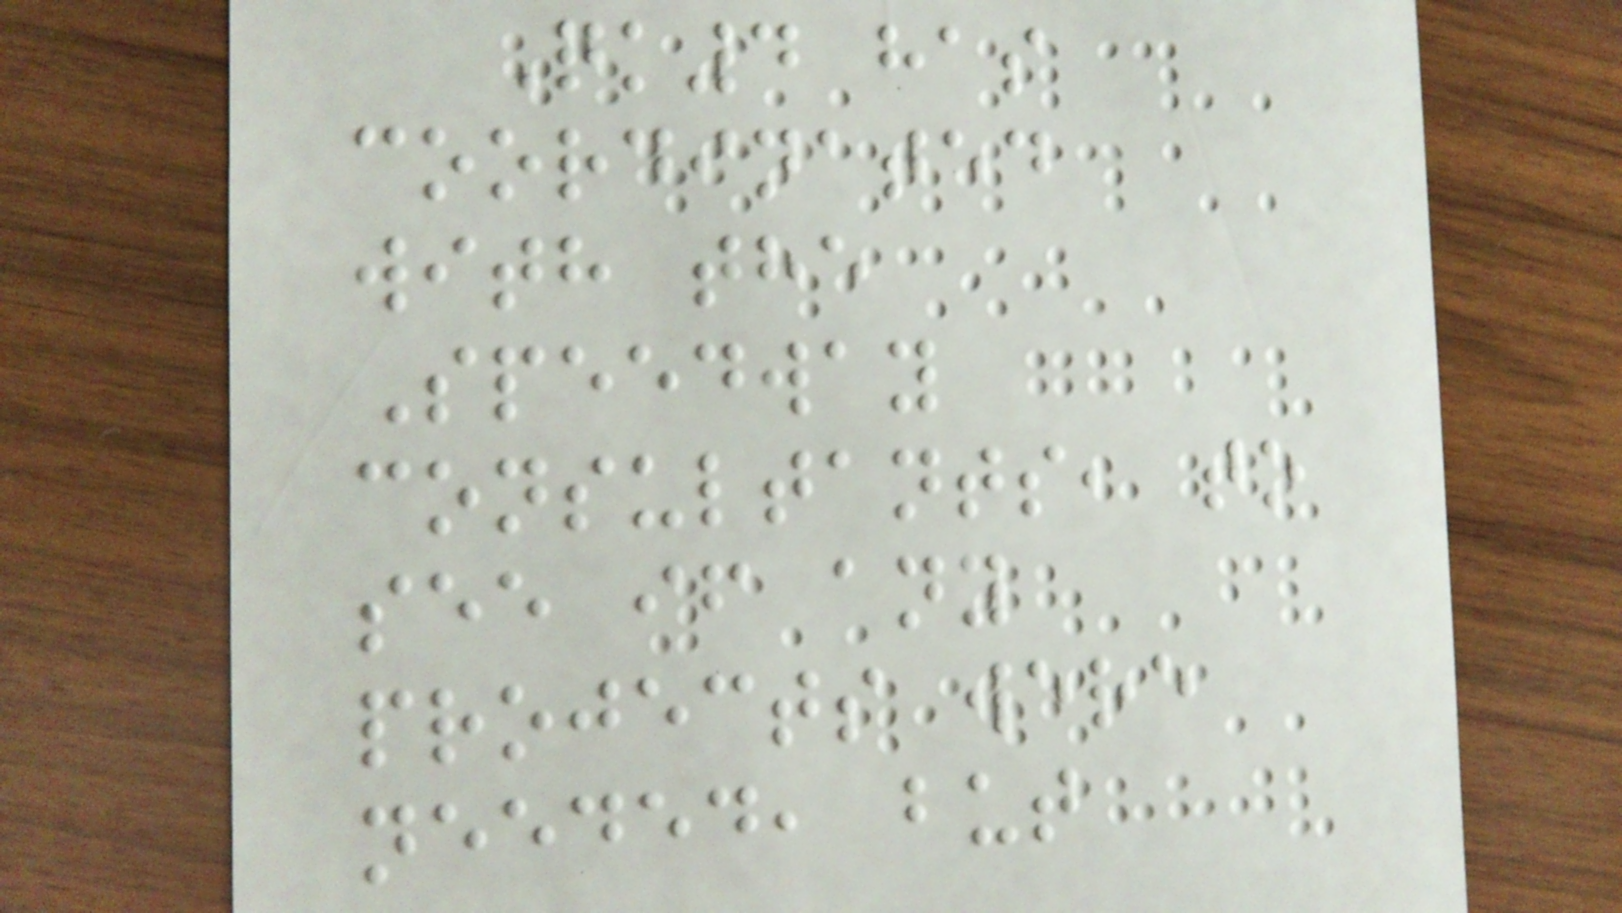Qk4 has
coordinated
with the
Speedway
consultants, to
see if any
projects were
needed, but
